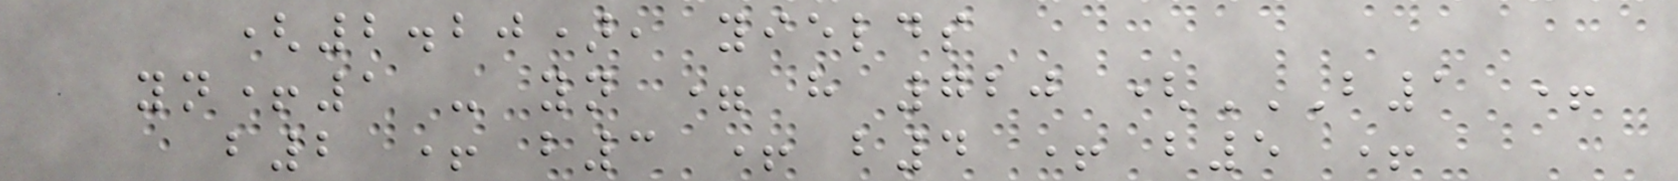(2.20), yields
yn+1 - yn = h 720 (B1 +
B2 + B3 + B4 + B5 +
